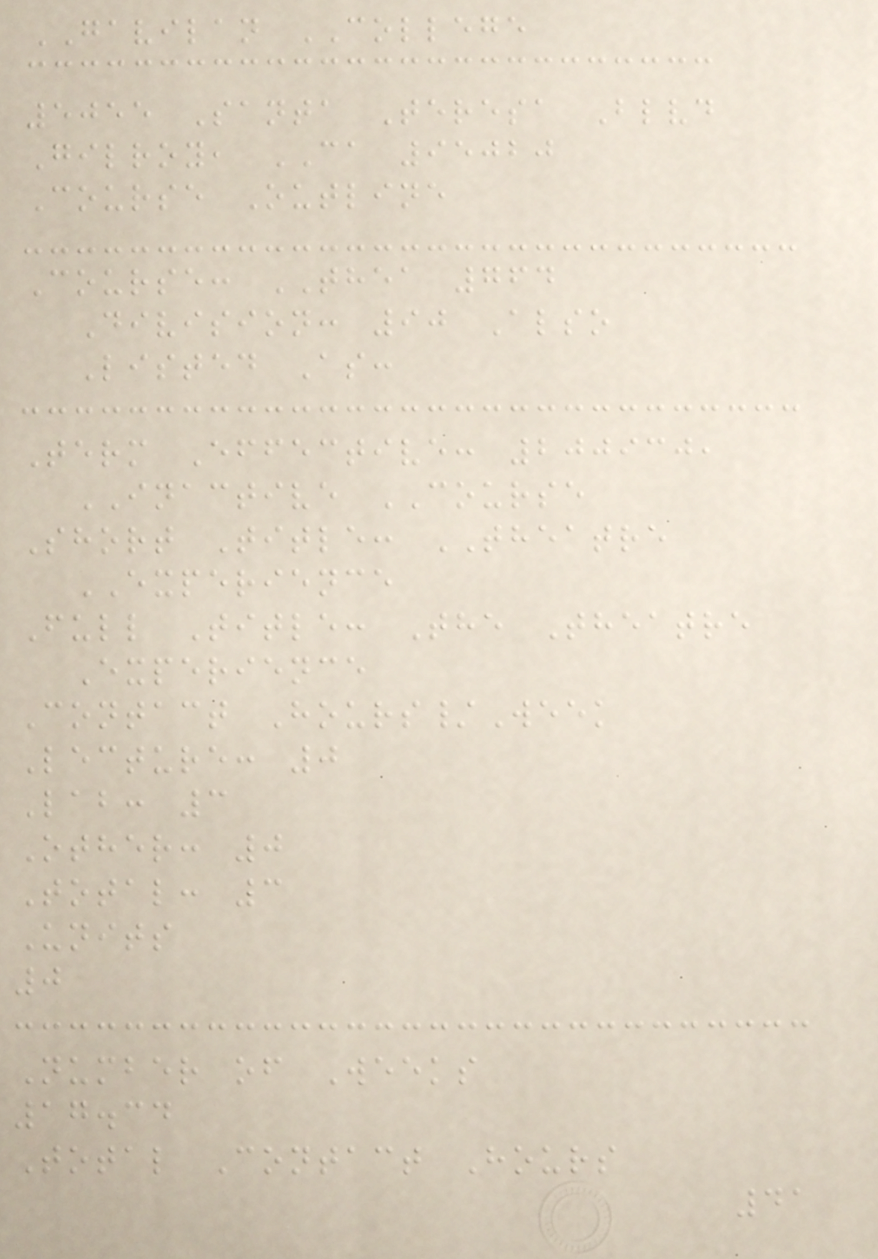GAVILAN COLLEGE
5055 Santa Teresa Blvd
Gilroy, CA 95020
Course Outline
Course: THEA 764
Division: 90 Also
Listed As:
Term Effective: 200930,
INACTIVE COURSE
Short Title: THEATRE
EXPERIENCE
Full Title: The Theatre
Experience
Contact Hours/Week
Lecture: 0
Lab: 3
Other: 0
Total: 3
Units
0
Number of Weeks
17.34
Total Contact Hours
41
